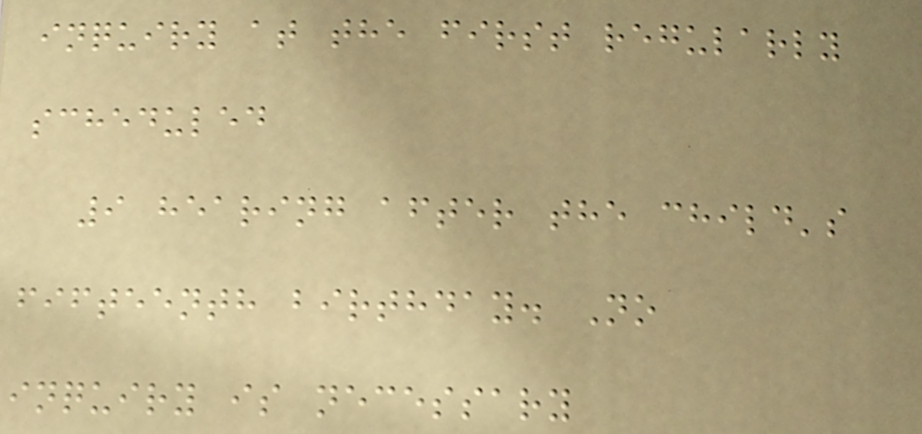inquiry at the first regularly
scheduled
9 hearing after the child's
fifteenth birthday. No
inquiry is necessary
